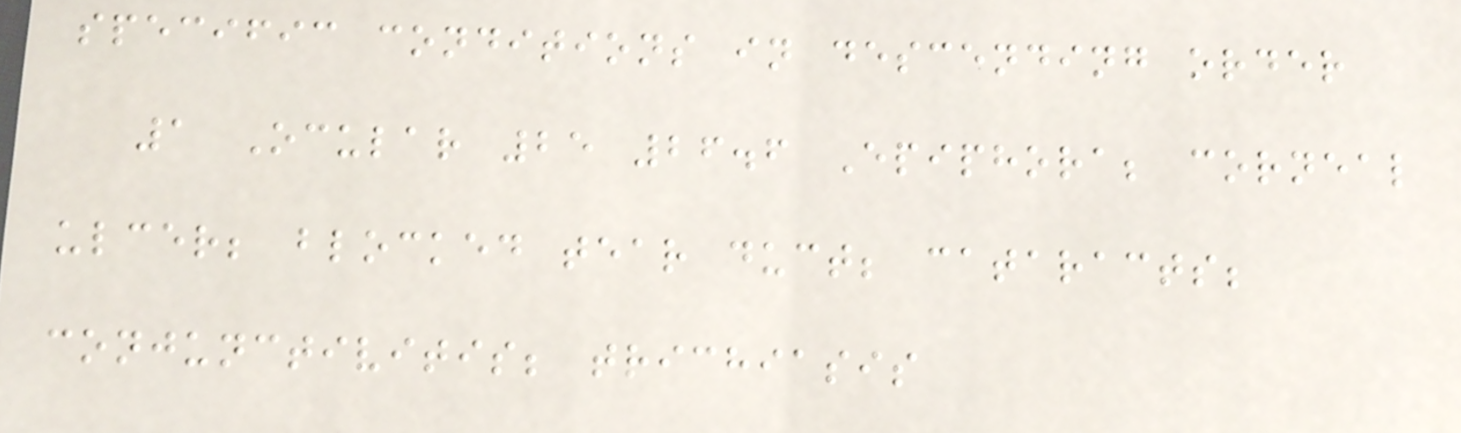specific conditions in descending order
1 Ocular 25 26.6 Epiphora; corneal
ulcer; blocked tear duct; cataracts;
conjunctivitis; trichiasis
